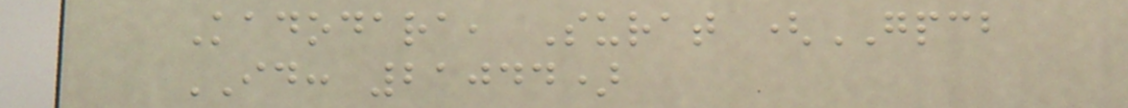Kadodara, Surat (GPCB
ID: 21044)
